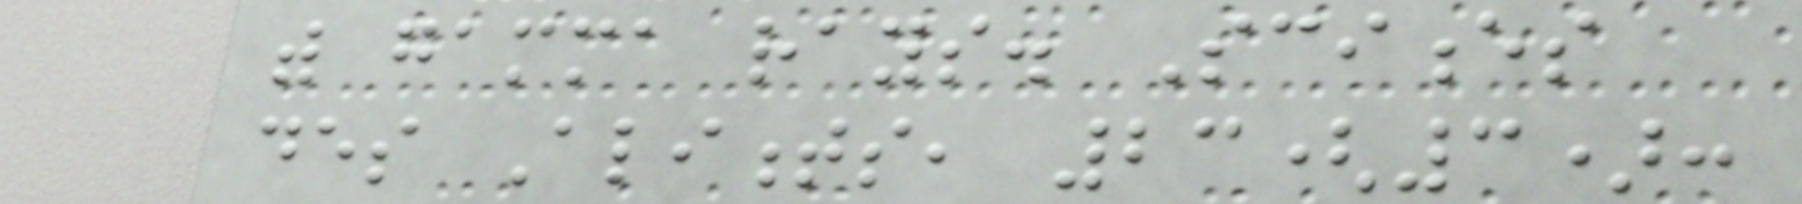with gamma rays. Sciences
des Aliments, 23(3):
